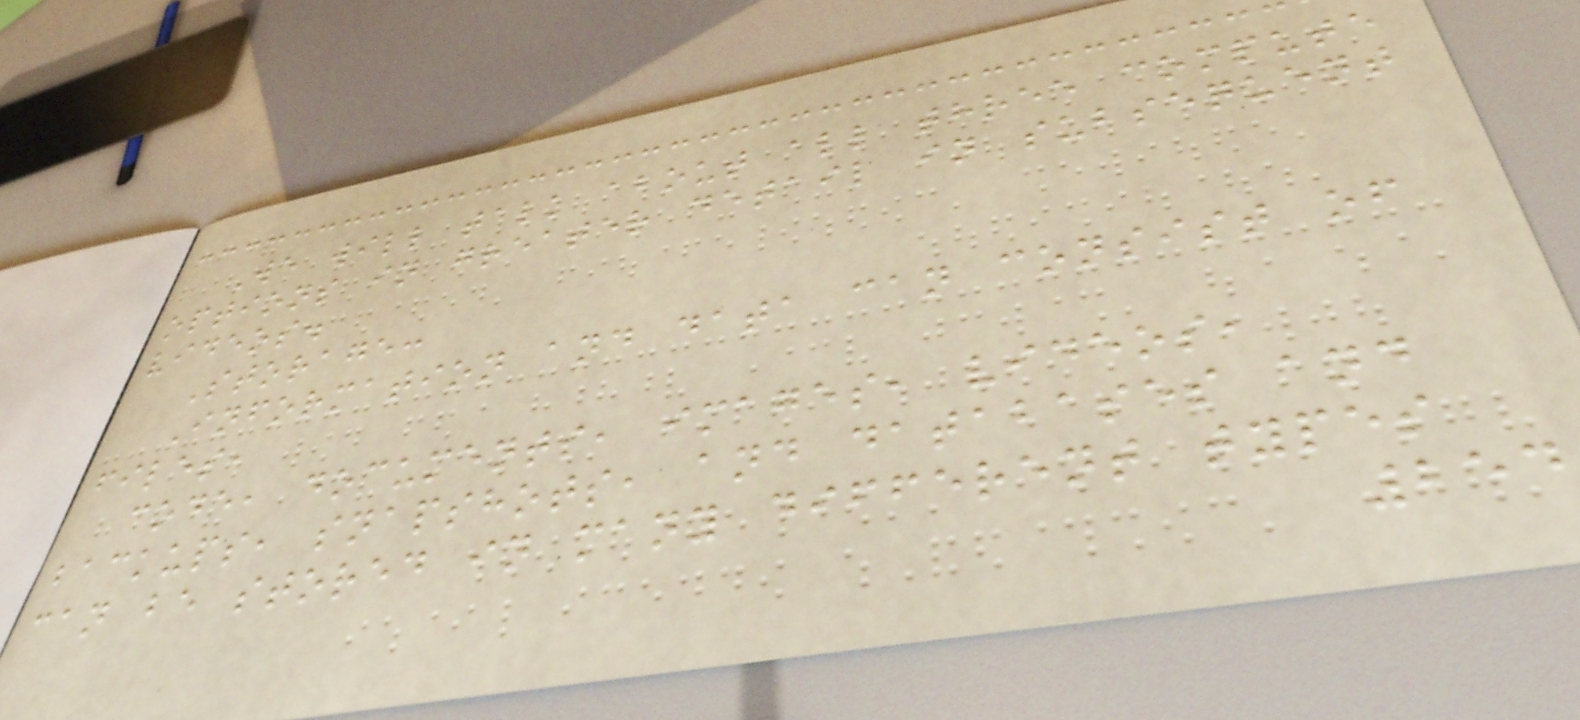We will talk about all three compute
options in greater detail in subsequent
videos.
Storage:
Information and data can consist of
files,
code, documents, images, videos,
backups, snapshots, and databases and
can be stored in many different types
254
